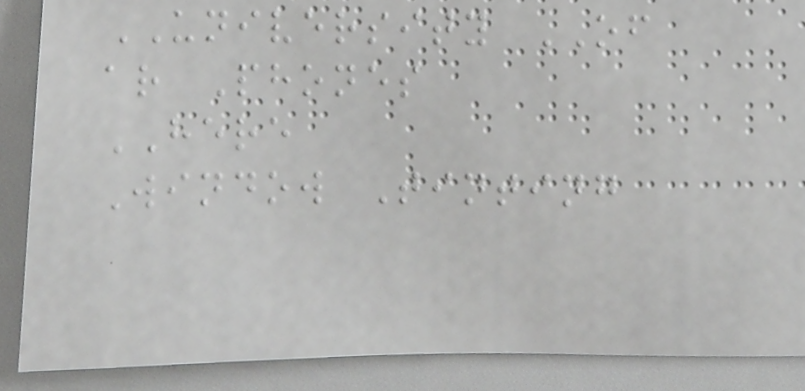UNIVERSITY OF
ar Phones
HERE
Window Tinting
